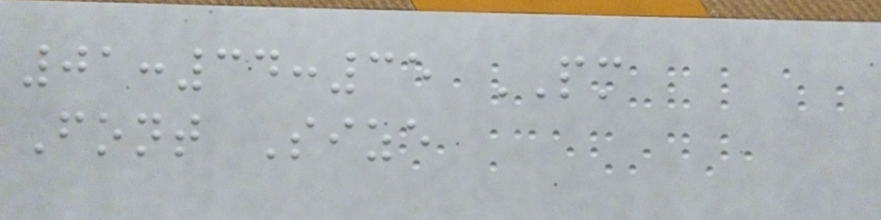01:34:35 PM
Font Size
